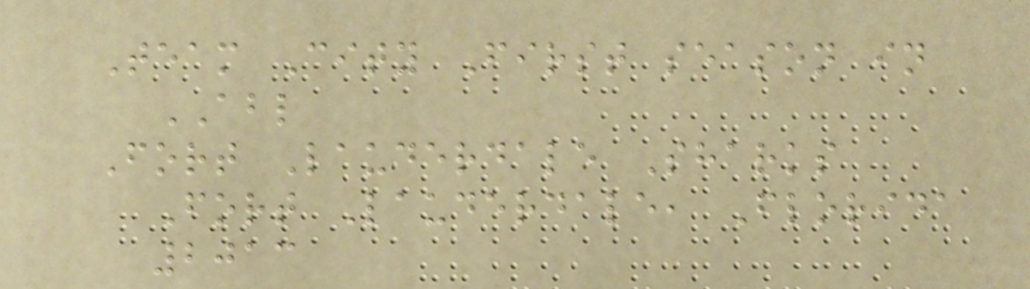Team City First season in
ABL
Fort Lauderdale Sharks
Fort Lauderdale, Florida
2013
